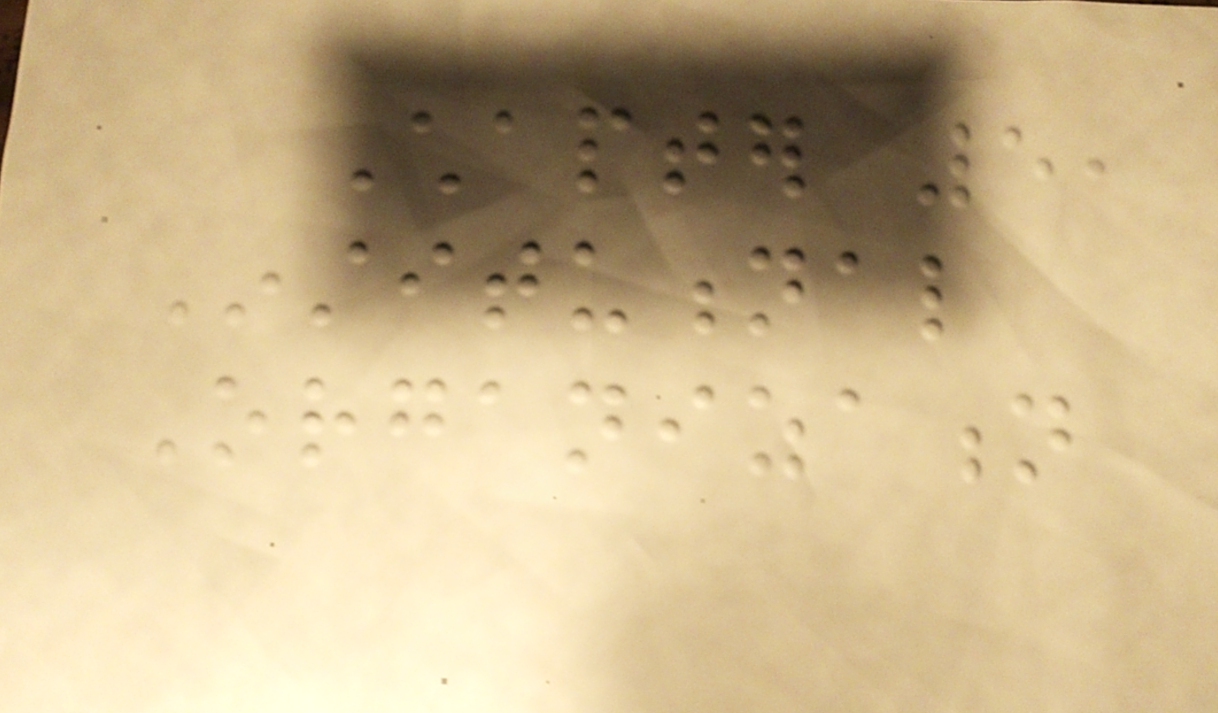Chapter 5,
Institutional
Organization
